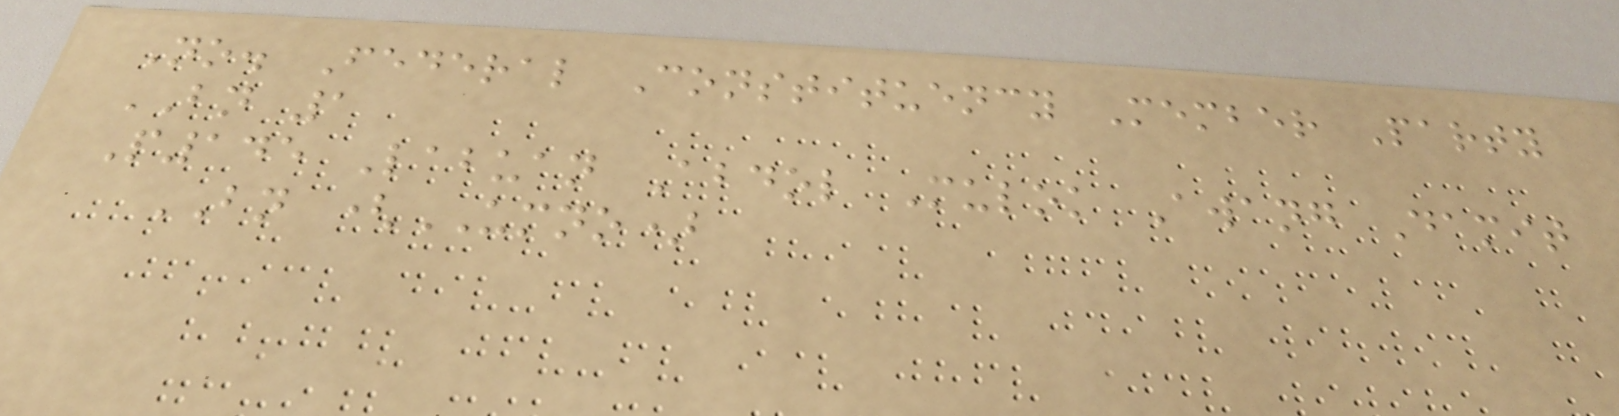No. Federal Constituency Member Party
BN 1
P145 Labuan Abdol Mulok Awang Damit
BN (UMNO)
